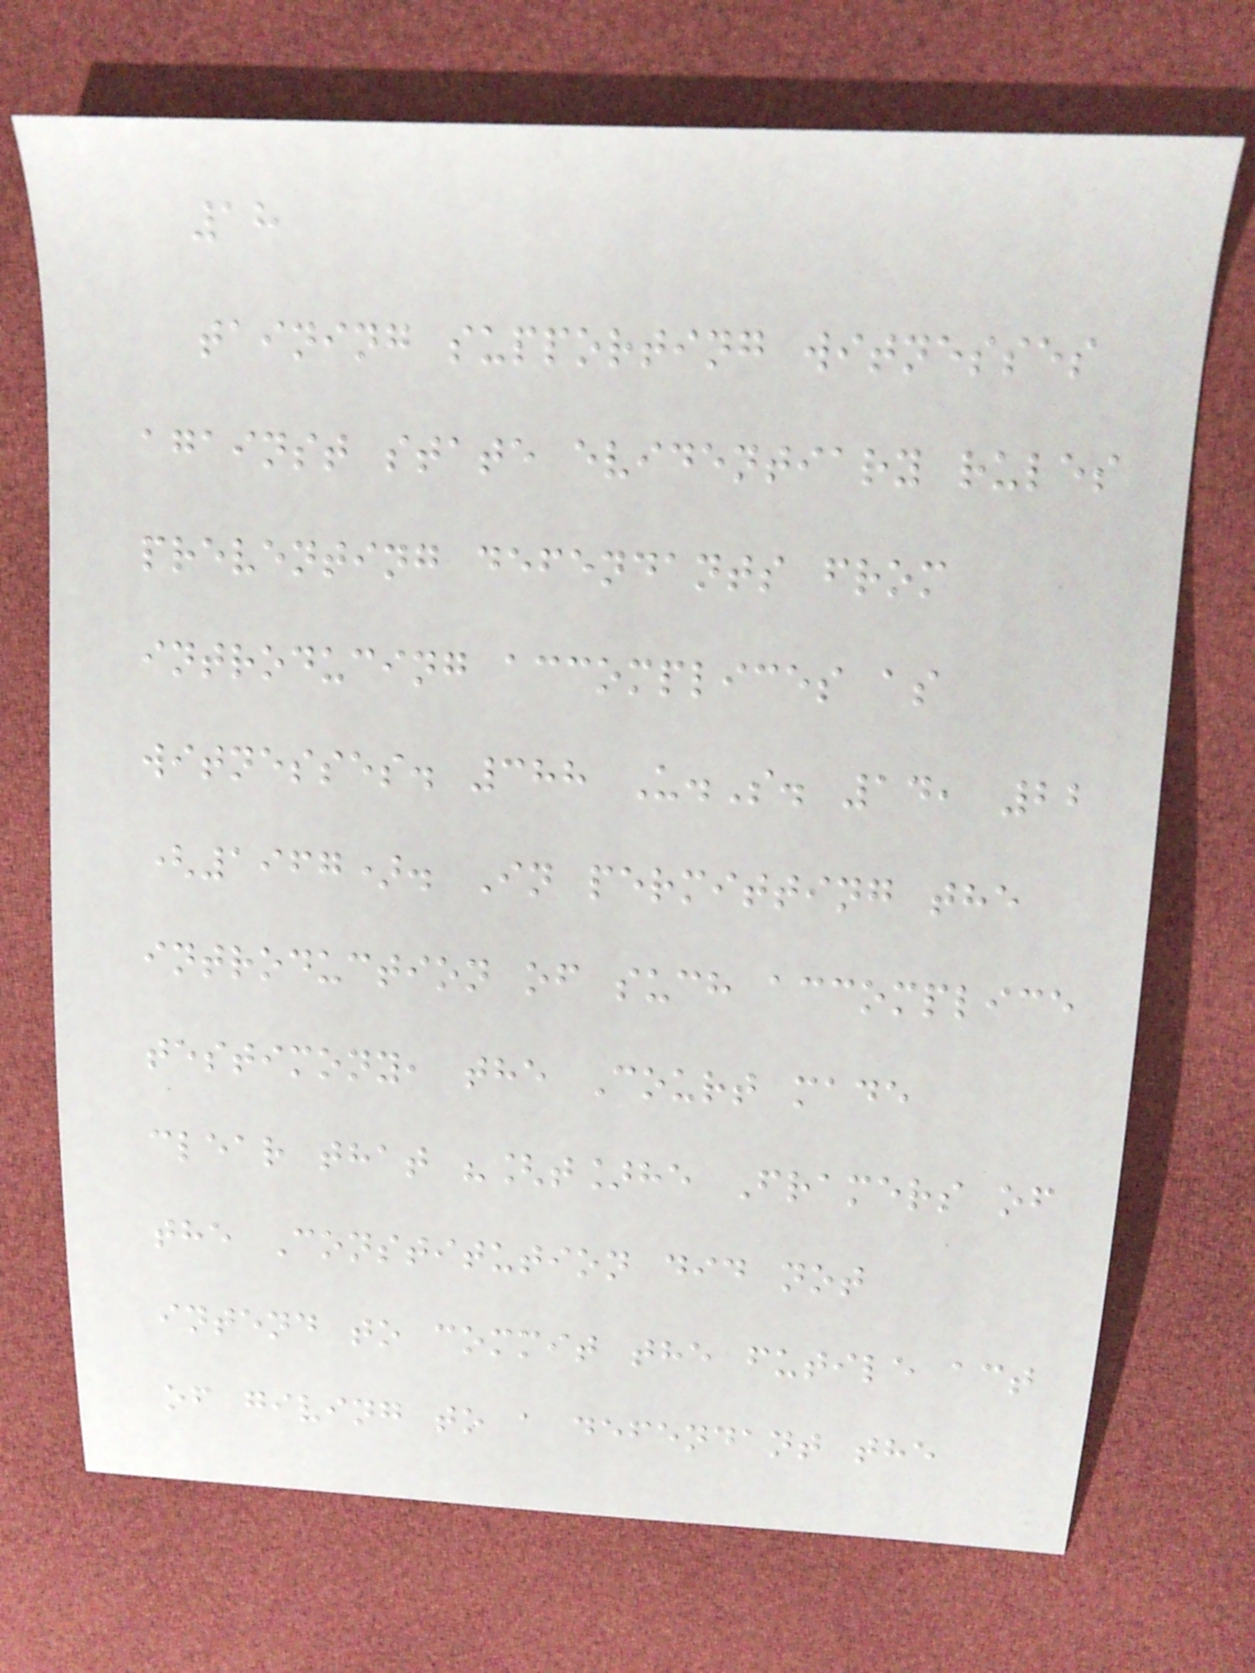18
taining supporting witnesses
against state evidentiary rules
preventing defendants from
introducing accomplices as
witnesses. 388 U.S. 14, 22
(1967). In permitting the
introduction of such accomplice
testimony, the Court made
clear that "[t]he Framers of
the Constitution did not
intend to commit the futile act
of giving to a defendant the
